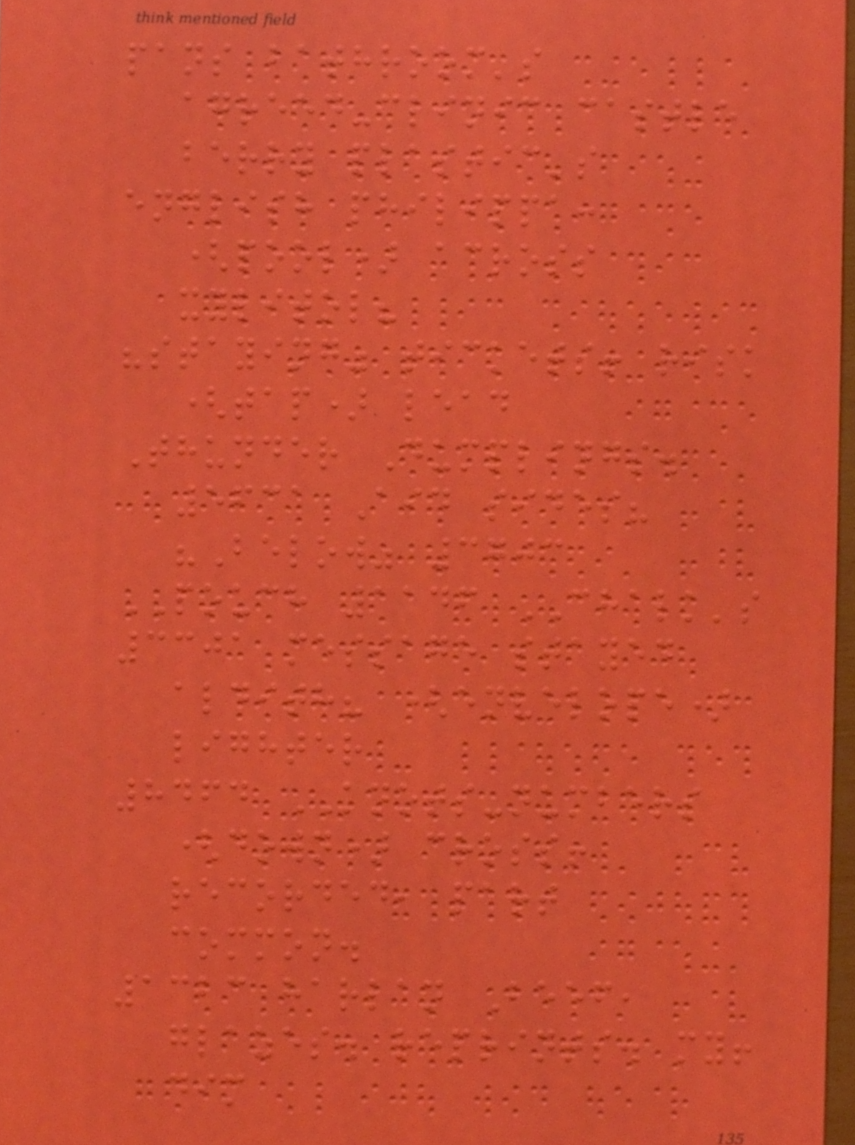pans bathroom's
agreed-clinic castle
berry plastic's
english philippa:
(pool) across
xylitol?
"staying" tickets! risk
(tap) lead
Thunder Dumplings.
5631 Aid sides?
"Below" 3703
POUCH 1146 CHALK's
3301 message stayed
aldith? (envelope)
lighter
8464 KNOTS-numbers
(down) cross!
recorded, part
common.
1323 harlan Beef,
glazes. reprints. my!
dim
